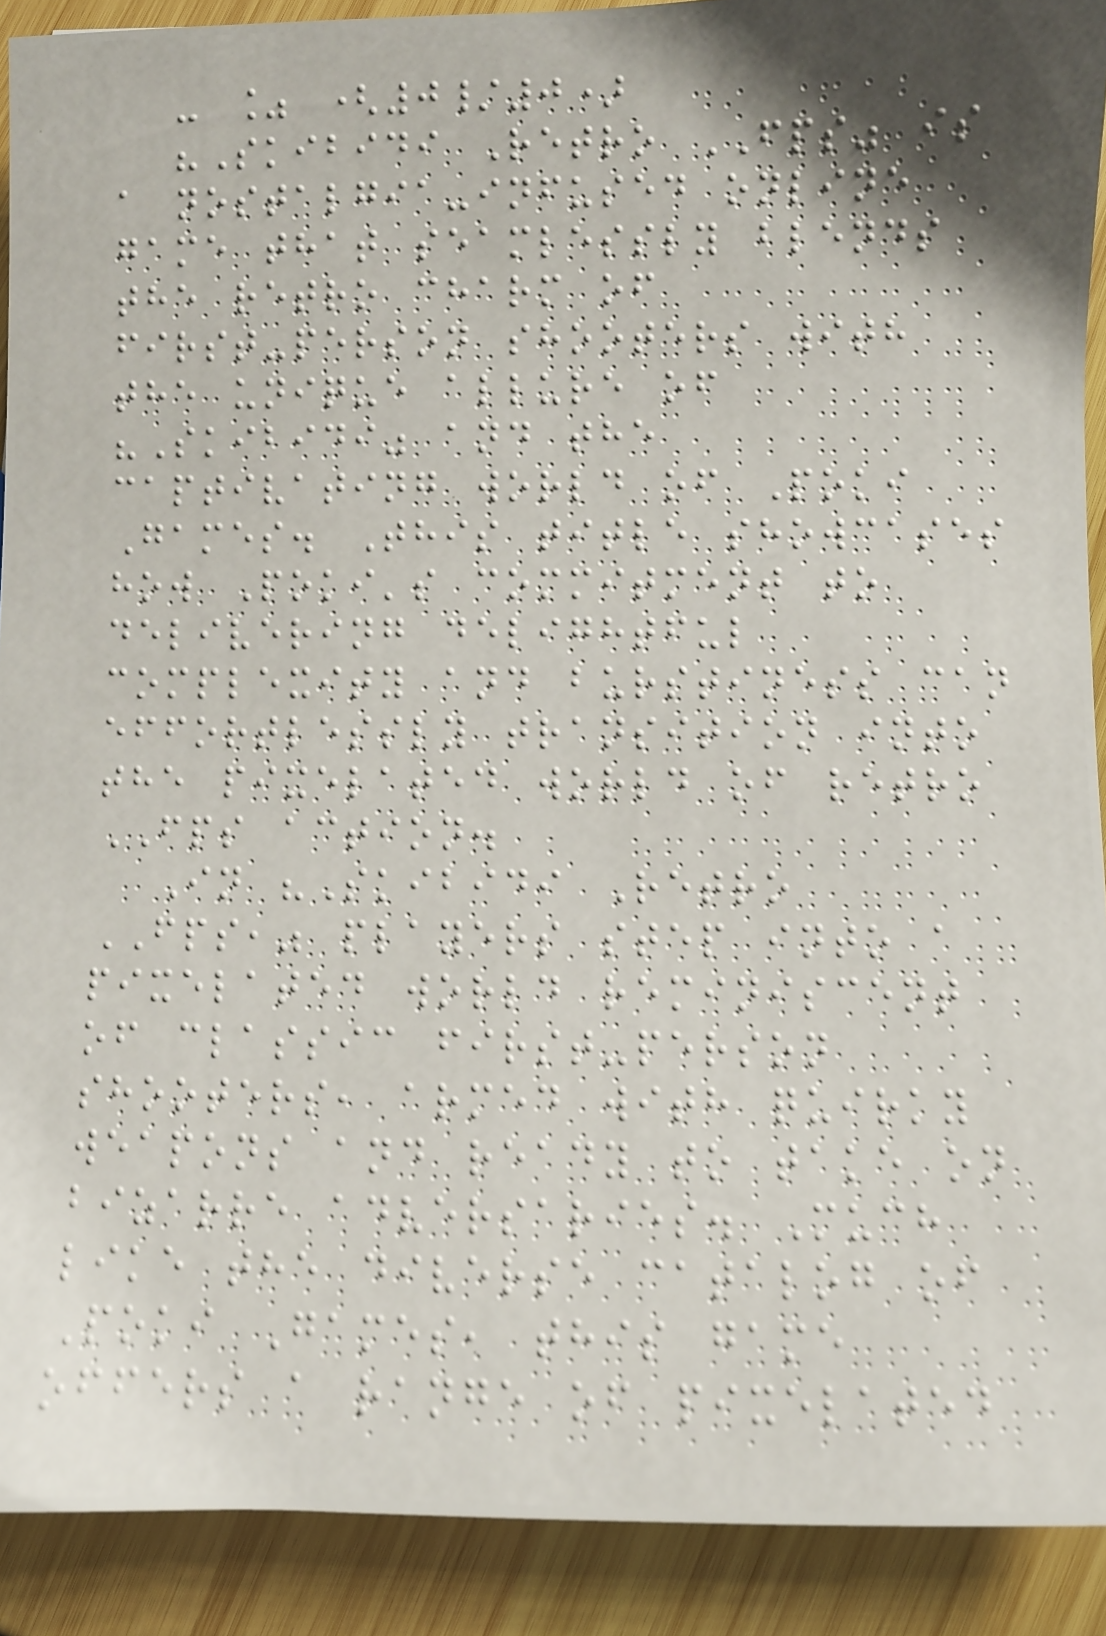- % (0/0)
"Skibidi Retro FPS" is
a nostalgia-infused online
game that seamlessly blends
the retro charm of
first-person shooters with
the unique allure of
"Skibidi" and the
captivating world of Poki
Games. This title showcases
how Poki's commitment to
delivering delightful
complexity and burstiness can
effortlessly transition into
the pixelated world of retro
FPS action.
In "Skibidi Retro
FPS," players step into a
pixelated world reminiscent
of classic first-person
shooters, armed with quirky
weapons and ready to take on
bizarre adversaries. Much
like the diverse catalog of
Poki Games, this game
offers a range of pixelated
